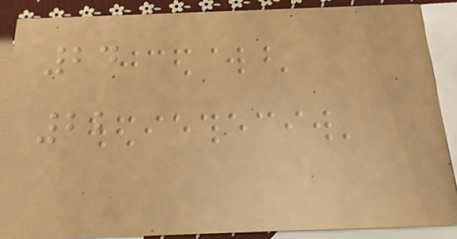24
22
